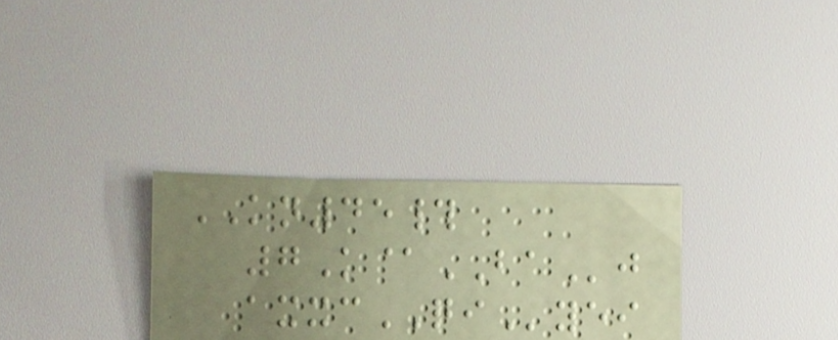KN45#
7K@BAj
axxcQIyei
